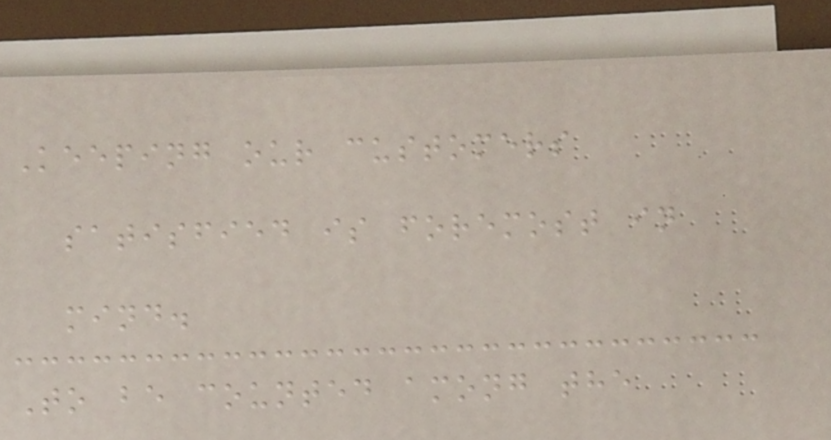Keeping our customers
satisfied is foremost in
mind.
To be counted among the
